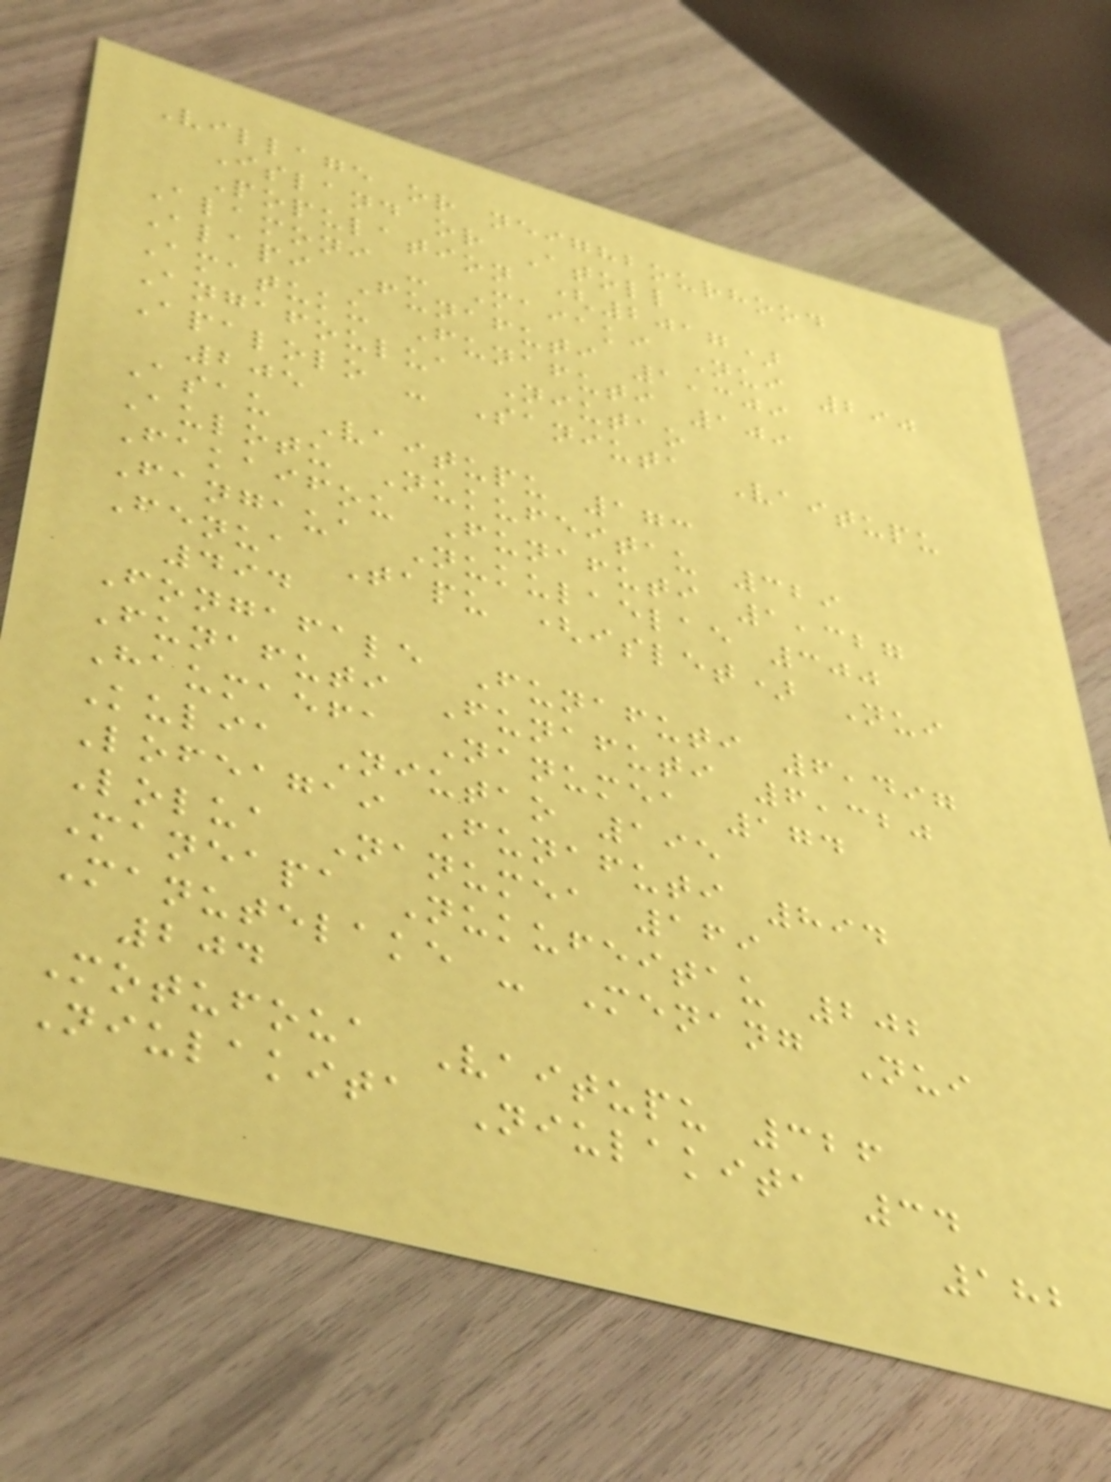Village or neighbourhood
Island or Atoll
Population (2017)
Alamoni - Maiaki Nui 290
Alapi Funafuti 1,309
Amatuku Funafuti 109
Angafoulua Niutao
Apalolo - Saniuta Vaitupu
205
Asau Vaitupu 173
Aulotu Nukufeitau 329
Fakaifou Funafuti 1,327
Fangaua Nukulaelae 300
Fenua Tapu (islet) Nui
494
Fongafale Funafuti 6,497
Funafuti Funafuti 6,320
Haumaefa Nanumea 174
Kulia Niutao 195
Lofeagai Funafuti 894
Lolua Nanumea 169
Maneapa Nukufeitau 202
Manutelake - Menang Nui
204
Motufoua Vaitupu 326
Niulakita Niulakita 34
182
